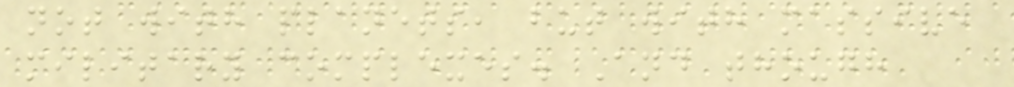not with planets, but with massive
military complexes. And though
